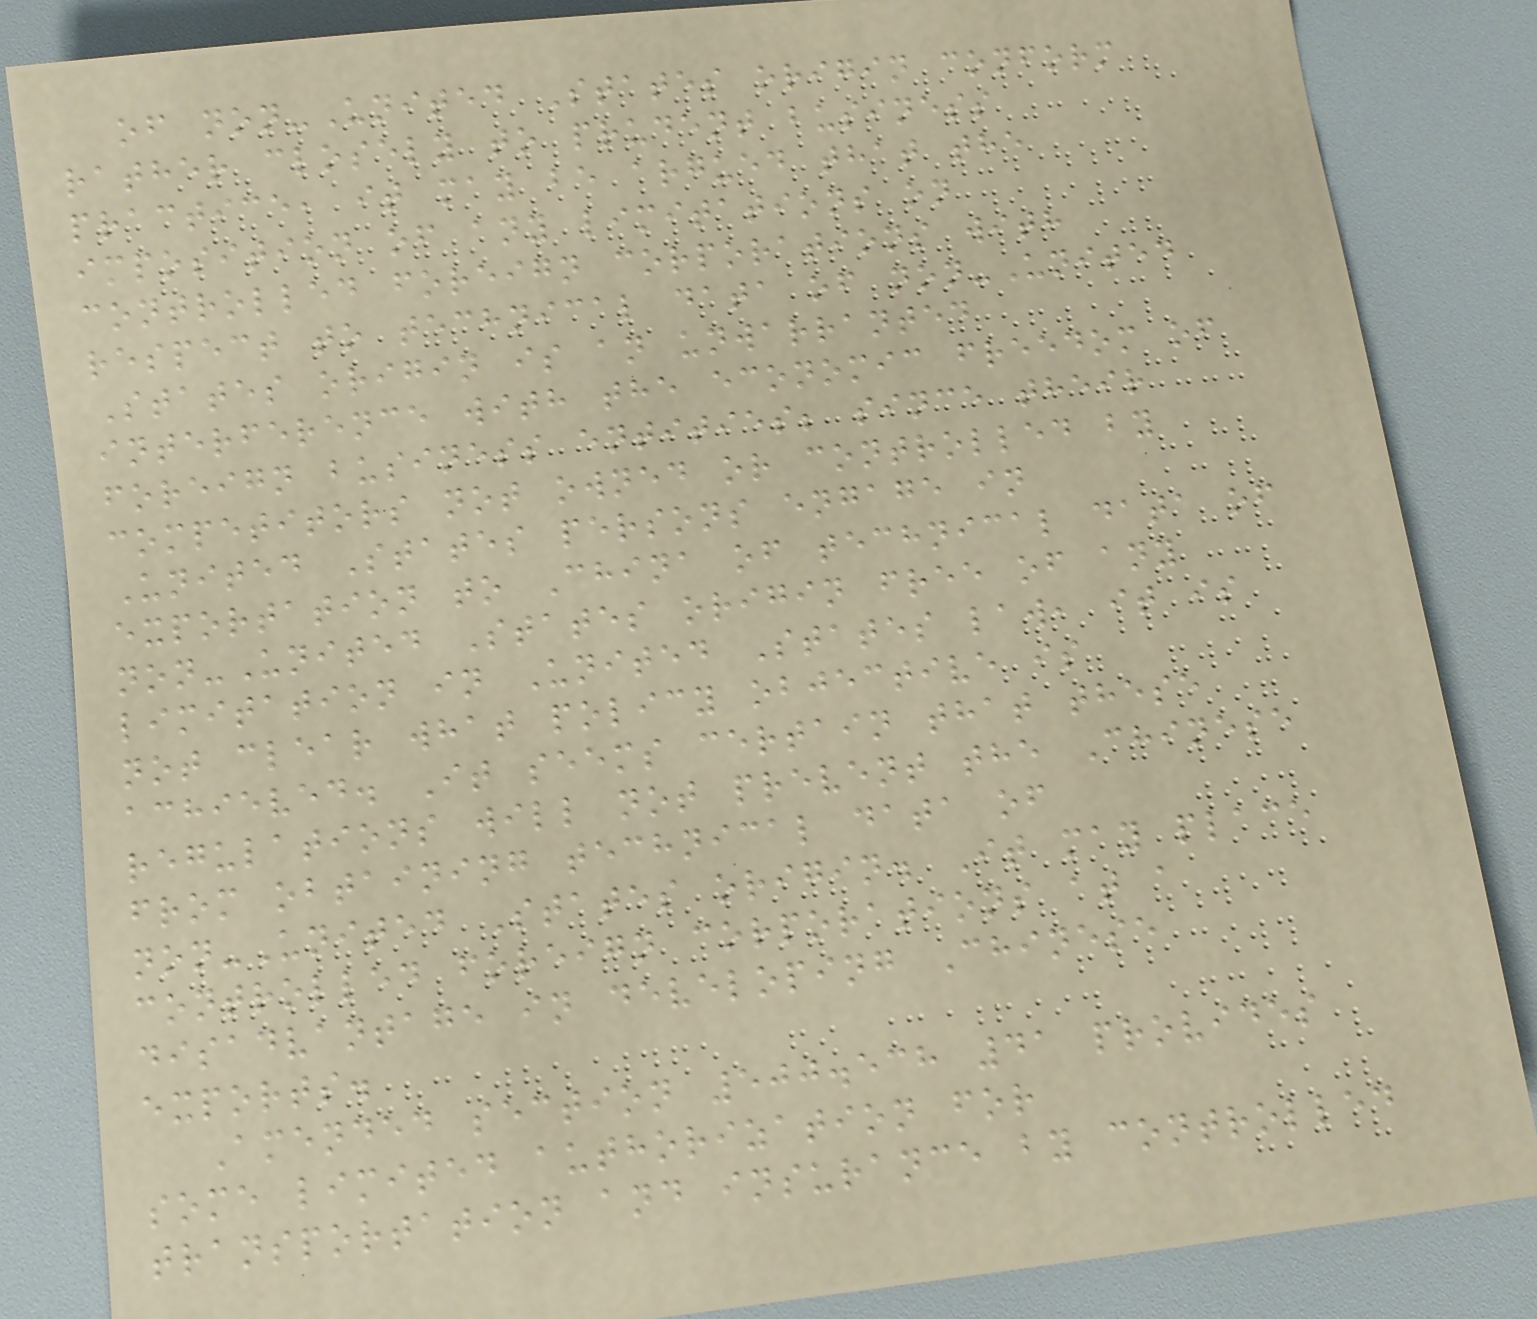of non-United States origin conform
rather closely to prudent business
practice, it may be argued that the
imposition of any limitations on
controlled foreign corporations with
respect to technical data of non-United
States origin is an unwarranted
interference with the economic freedom of
foreign business entities; since their
competitors not owned or controlled by
United States persons engage in
exportation to China of technical data of
non-United States origin free of any
limitation in United States law, it is
not clear what policy objective is
achieved. It seems certain that these
regulations will not prevent the Chinese
from obtaining technical data of
non-United States origin. It may place
controlled foreign corporations at a
disadvantage in developing Chinese
exports.
Amended section 500.538 41 provides
some limited authorization for
transportation and insurance by controlled
